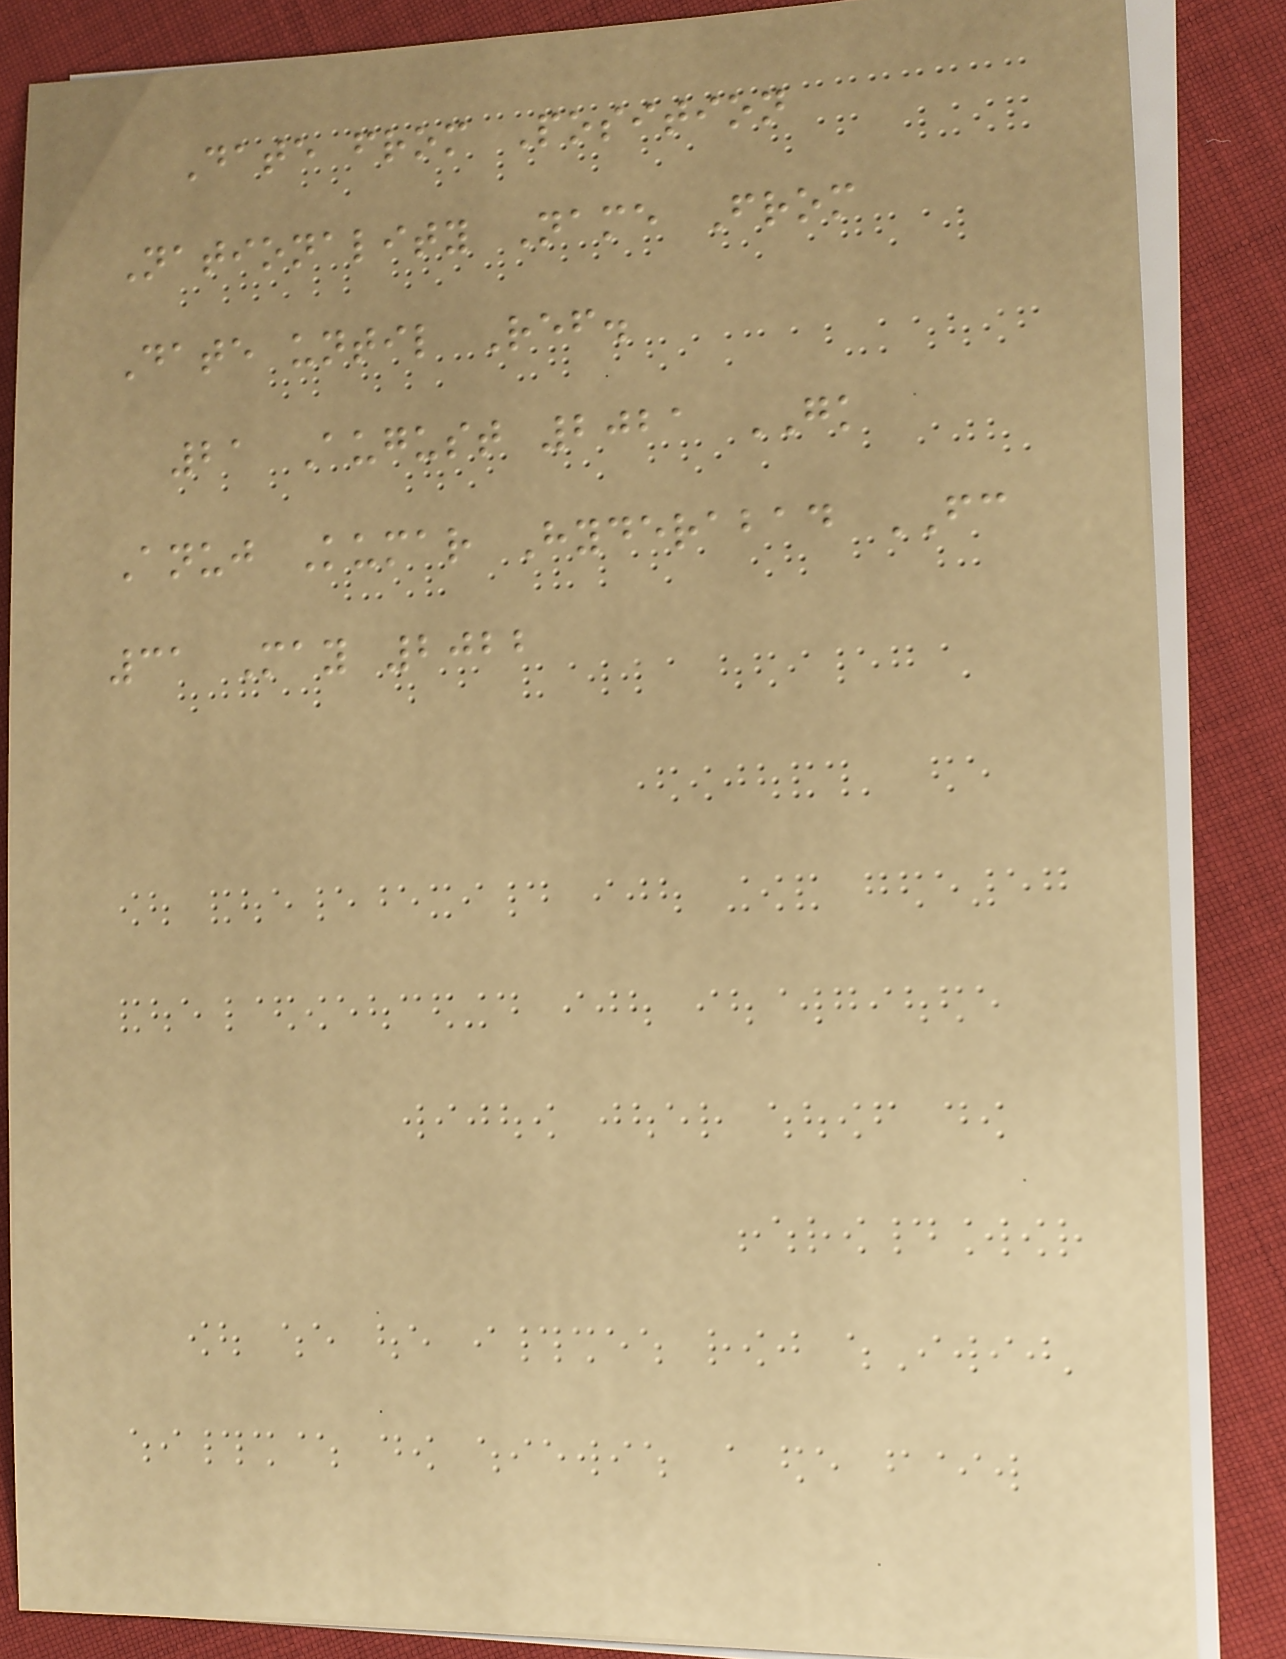Date from Position
Nationality Name From
Date until Ref.
21 August 2021 GK
Anuj Kumar Hyderabad FC
31 May 2022
